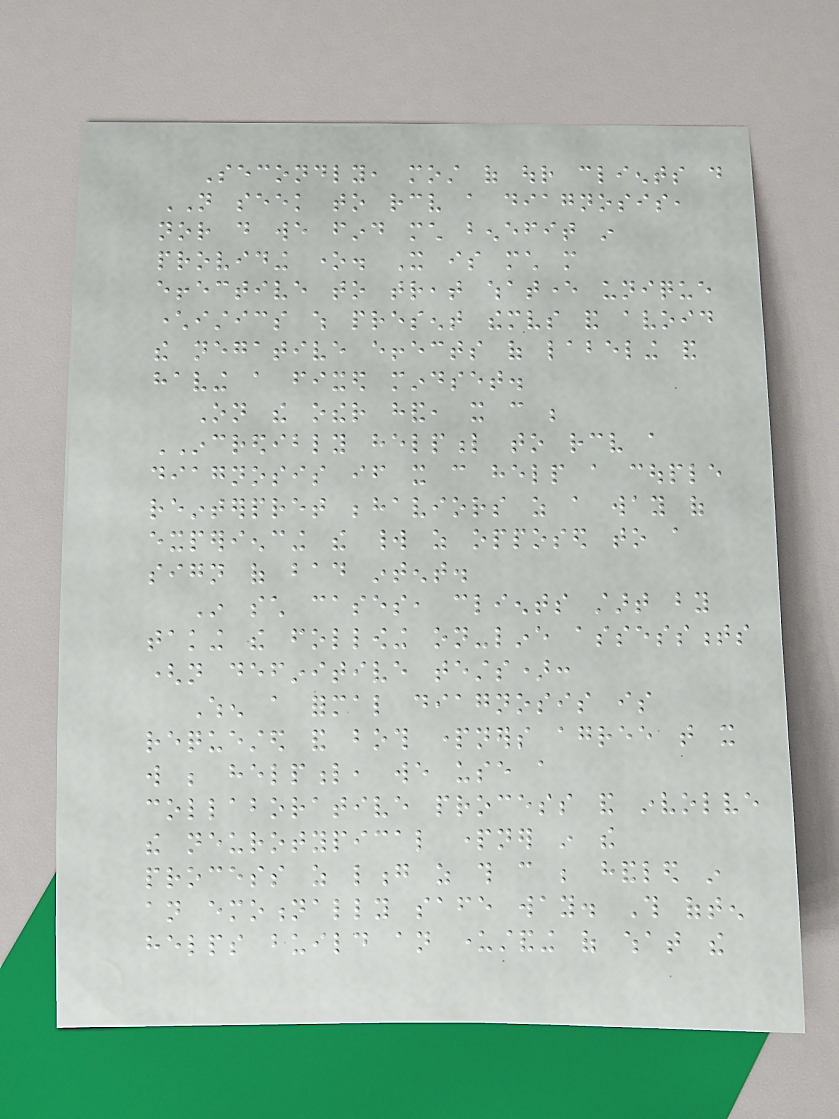Secondly, most of our clients do
NOT seek to receive a diagnosis,
nor do we find much benefit in
providing one. It is much more
effective to treat whatever unique
characteristics which present themselves and avoid
the negative effects of labeling and
having a fixed mindset.
On the other hand, it can be
INCREDIBLY helpful to receive a
diagnosis if it can help a couple
reinterpret behaviors as a way of
experiencing the world as opposed to a
sign of bad intent.
In such cases, clients start by
taking the following on-line assessments
(not definitive tests):
When a formal diagnosis is
requested and both partners agree that it
will be helpful, we use a
collaborative process and involve
the neurotypical partner in the
process as long as this can be handled in
an emotionally safe way. This often
helps build an understanding of what the
